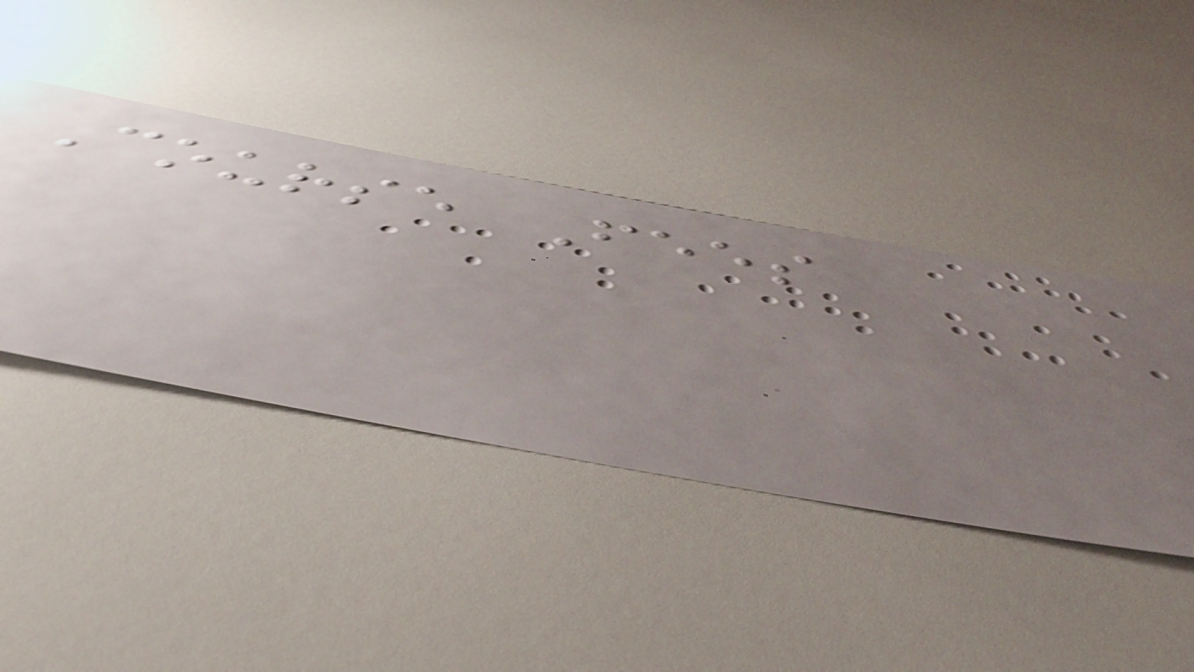Course Fees
